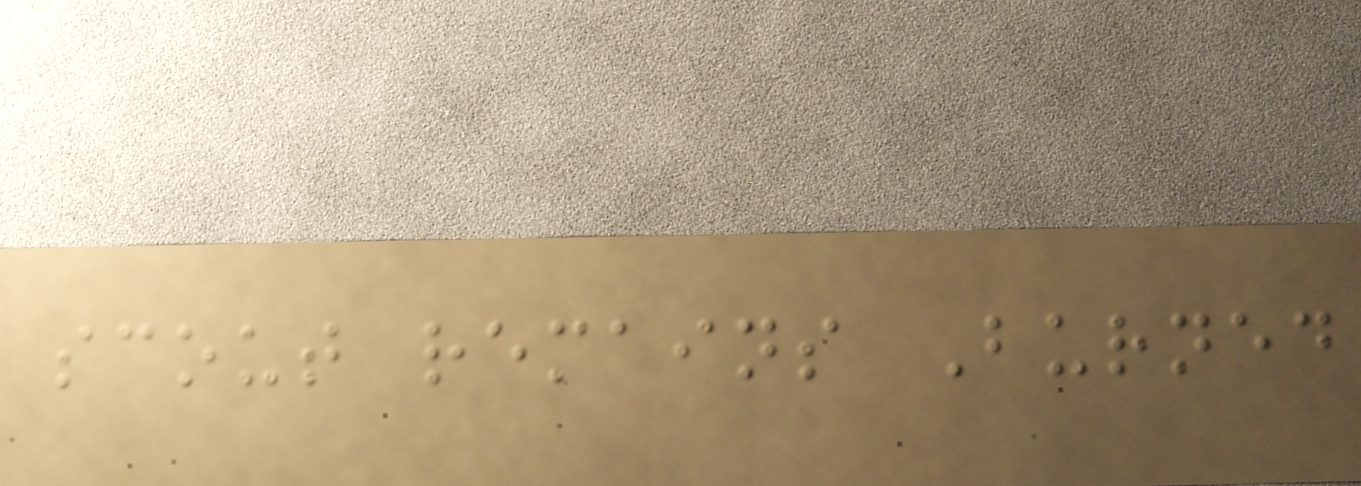scout remains Burned
